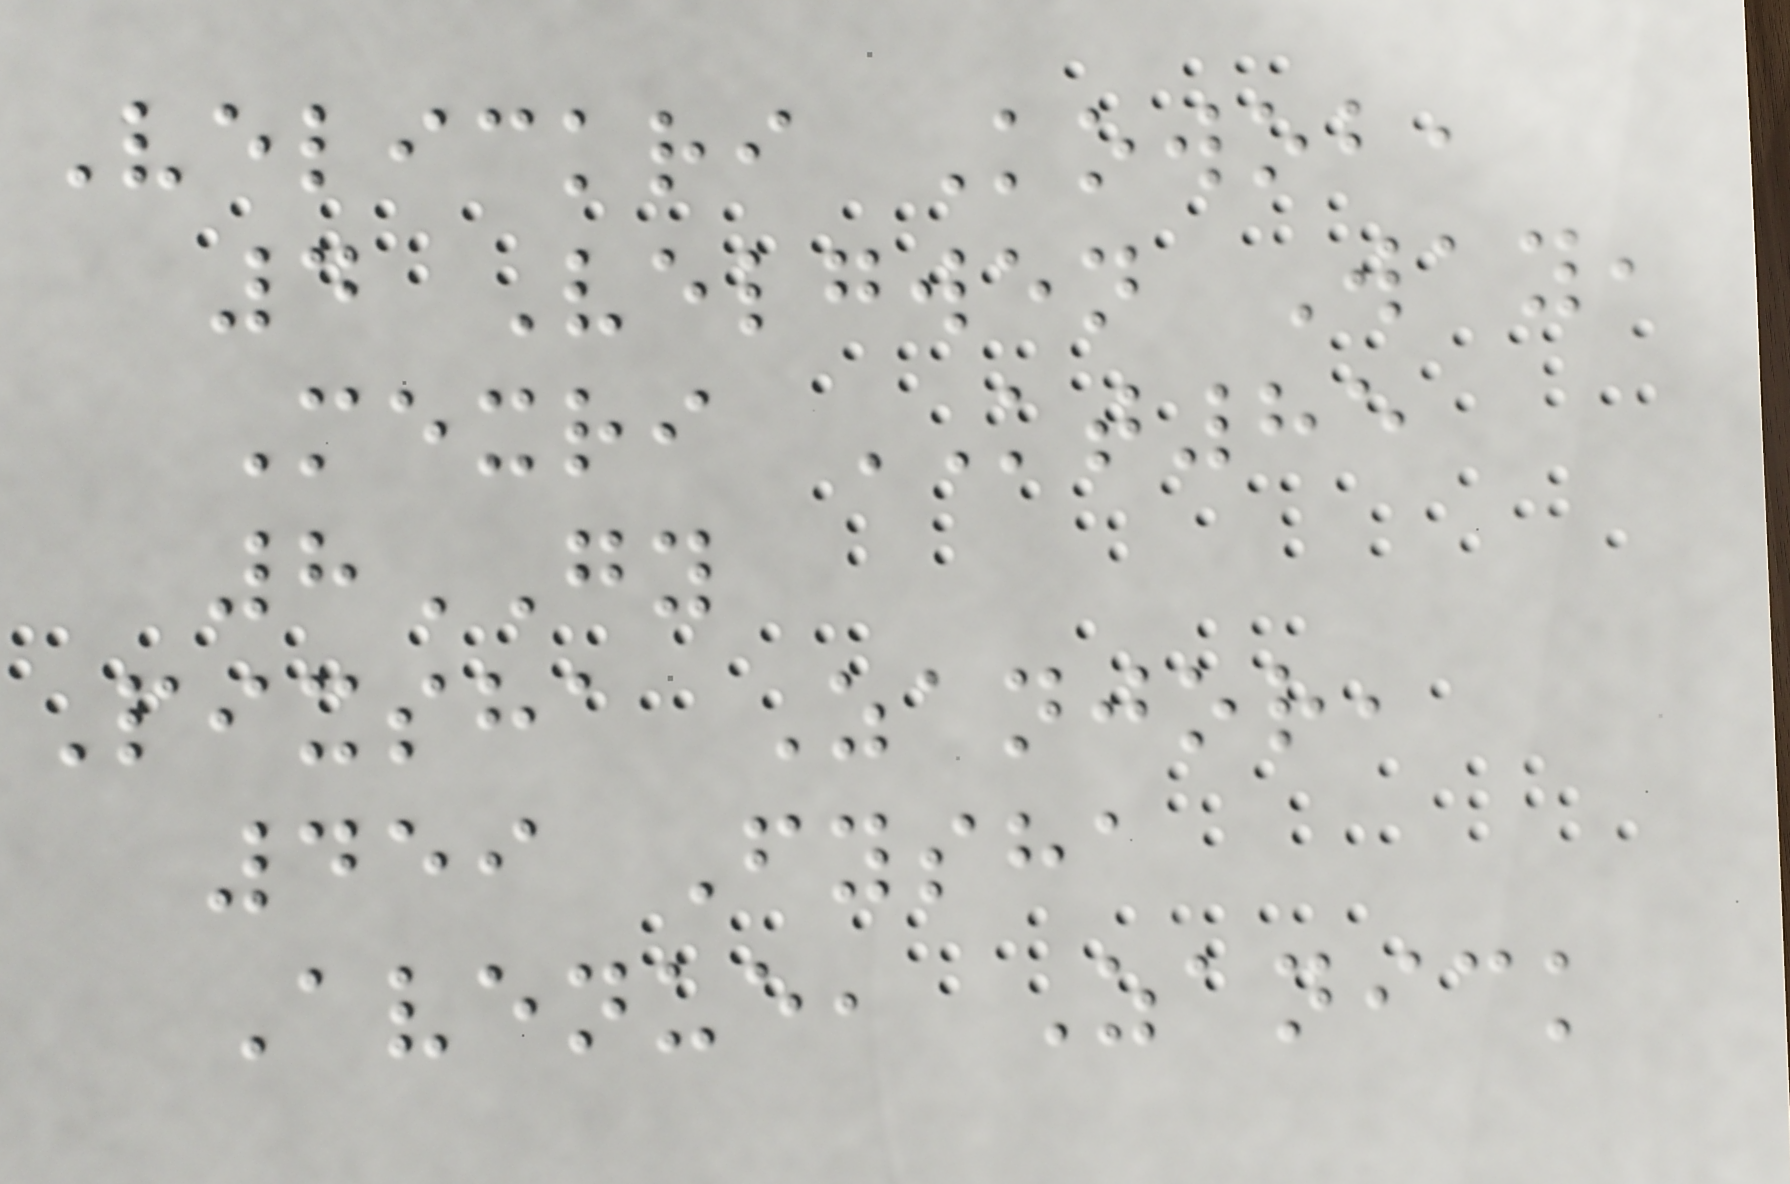Velickri Kowob,
4 Velgwen Way,
Mexri KT85
8GY
Pixsha Zanjor,
459 Fysha
Avenue, Zanick
